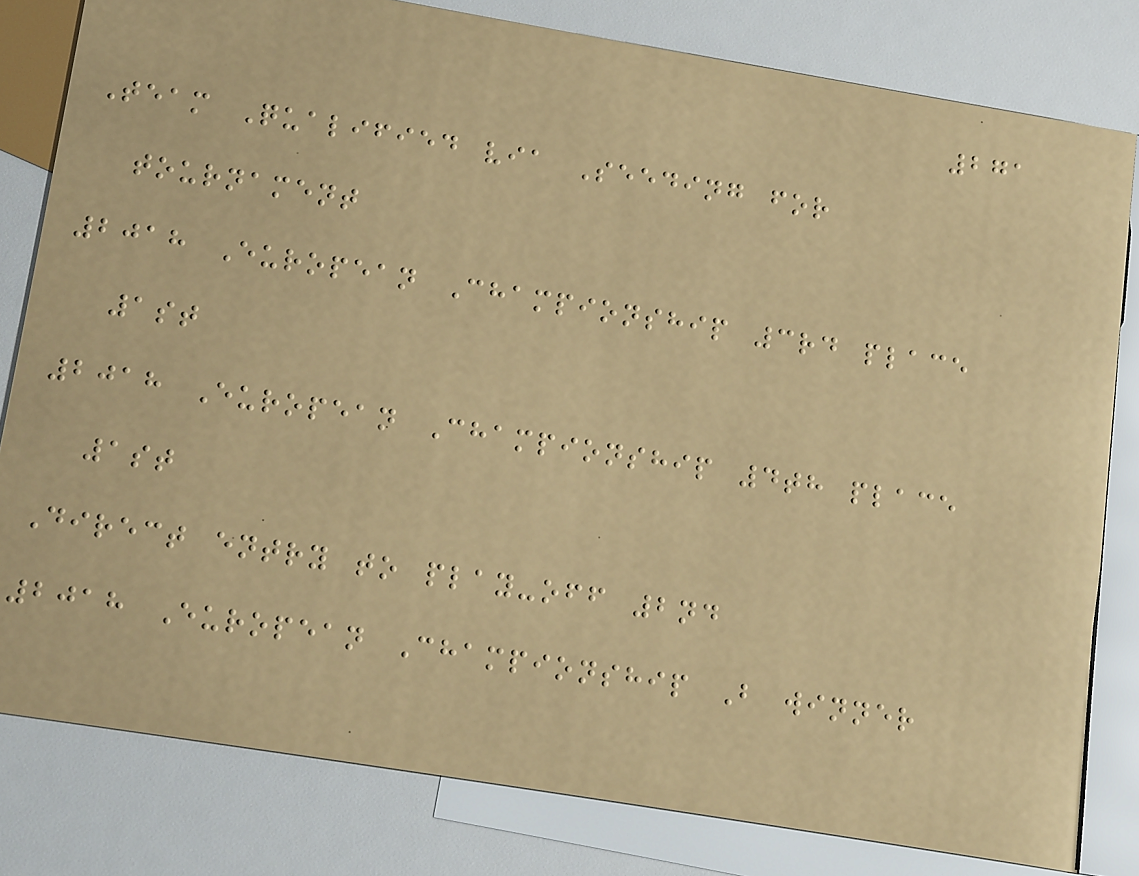271
Team Qualified via Seeding for
tournament
2018 European Championship 3rd place
1st
2018 European Championship 4th place
1st
Direct entry to play-off 2nd
2018 European Championship B winner
